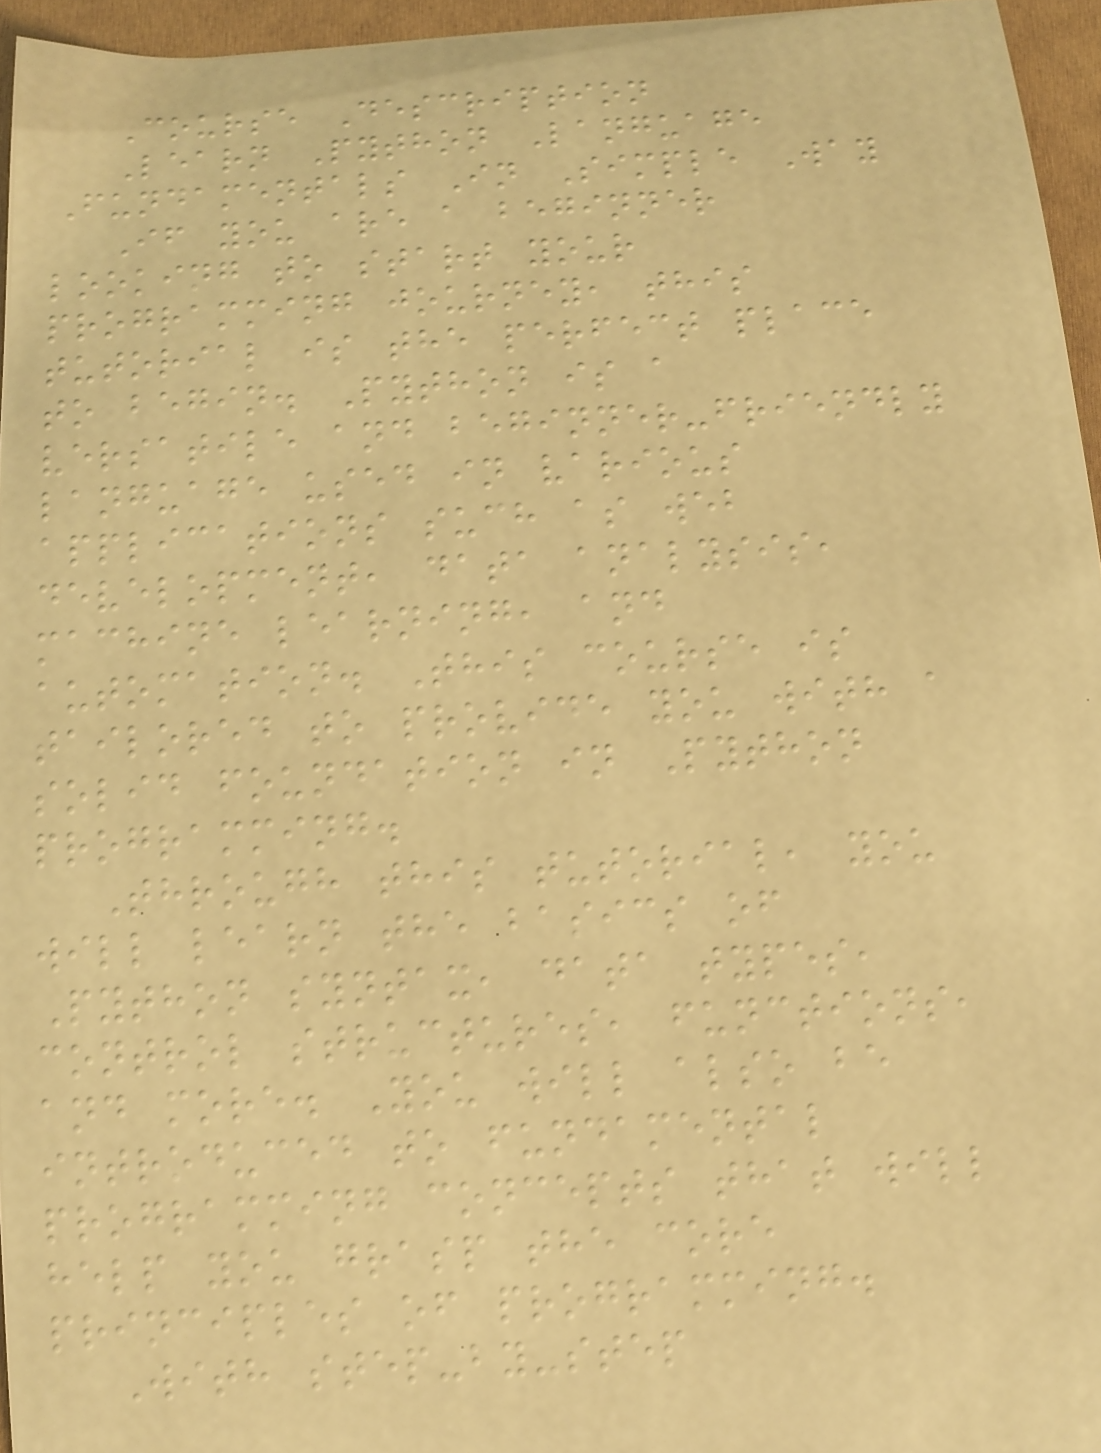Course Description
Learn Python Language
Fundamentals In Simple Way
If you are a beginner
looking to start your
programming journey, this
tutorial is the perfect place
to begin. Python is a
versatile and beginner-friendly
language used in various
applications such as web
development, data analysis,
machine learning, and
automation. This course is
tailored to provide you with a
solid foundation in Python
programming.
Through this tutorial, you
will learn the basics of
Python syntax, data types,
control structures, functions,
and more. You will also be
introduced to fundamental
programming concepts that will
help you grasp the core
principles of programming.
With step-by-step
